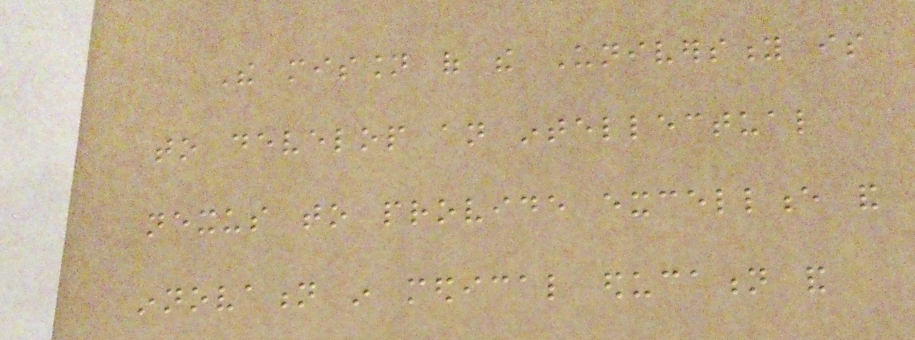The mission of the University is
to develop an intellectual
nexus to provide excellence and
innovation in medical education and
